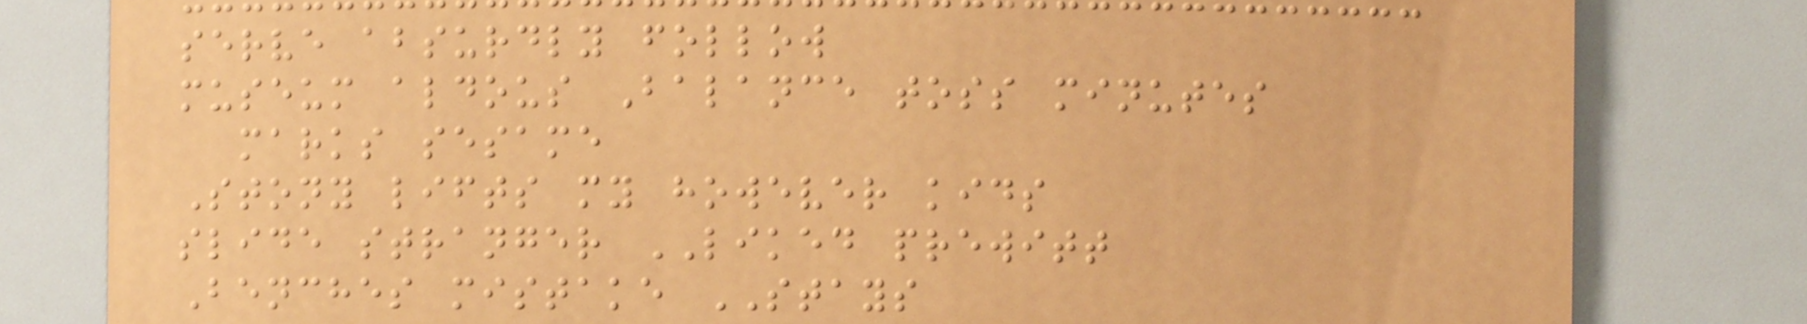serve absurdly follow
museum aldous Balance toss minutes
marks sesame
Stony lifts my however kids
slide stranger LIKED prewitt
Benches mistake STAYS
